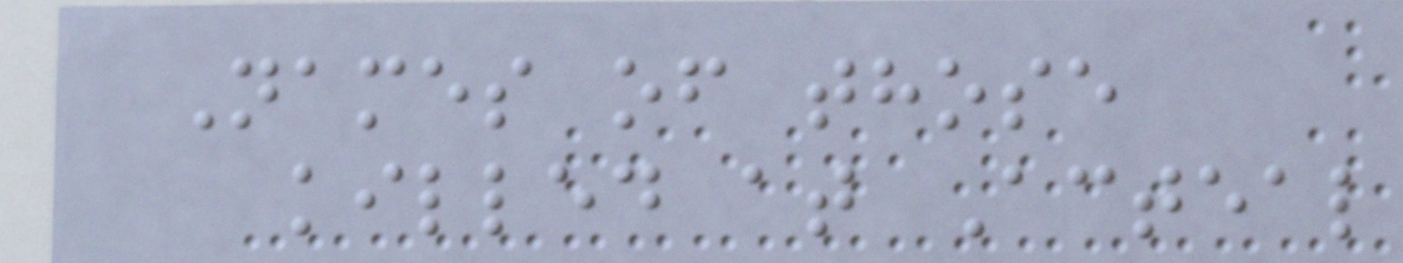Names of those
killed at Acteal
